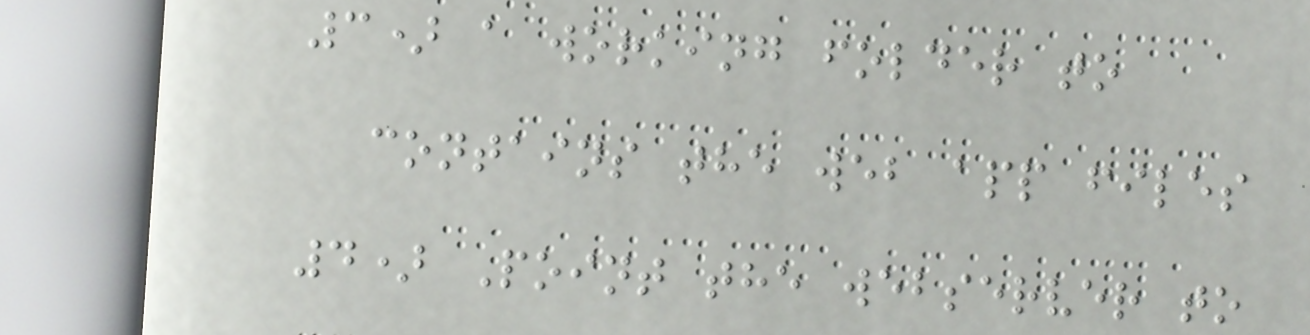3) a working folder to
contains the web app files
4) Point the webserver to
